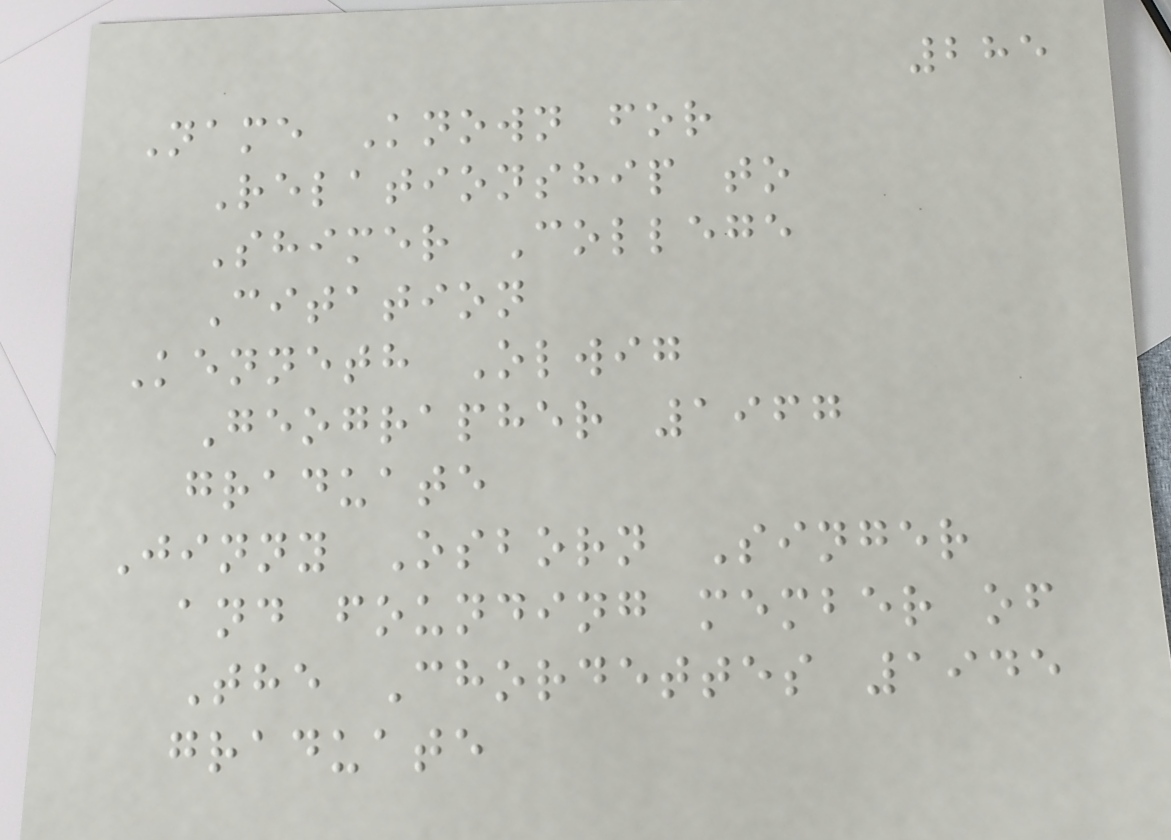285
Name Known for
Relationship to
Shimer College
Citation
Kenneth Olwig
Geographer 1967
graduate
Jinny Osborn Singer
and founding member of
The Chordettes 1945
graduate
